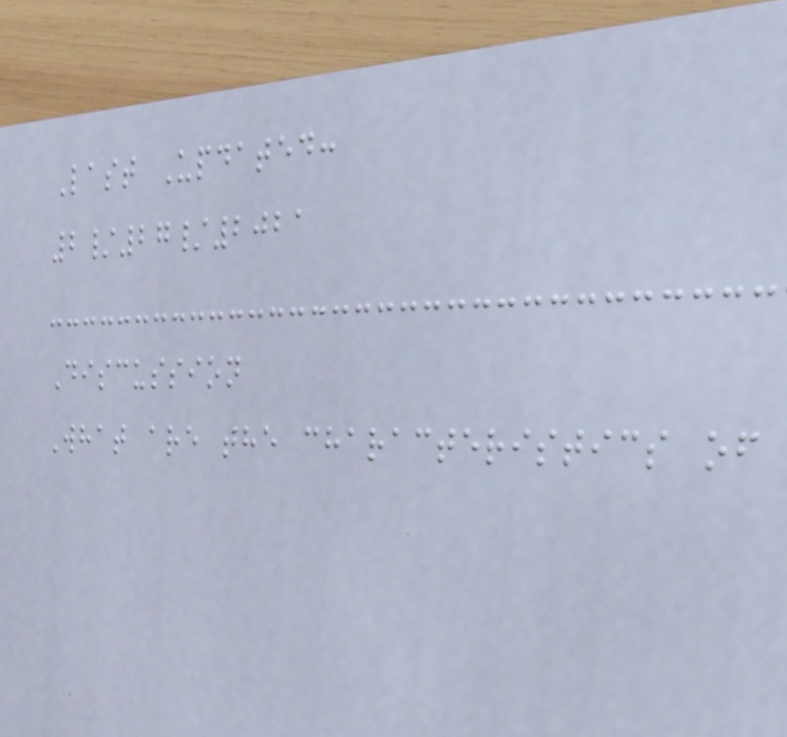Last Updated:
2/27/2021
Discussion
What are the characteristics of
